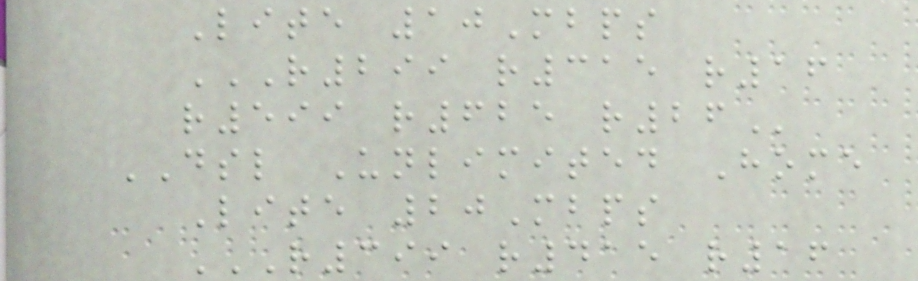Lite 10Mbps
R299 R315 R16
R599 R625 R26
DSL Unlimited Home
Lite 20Mbps
R399 R415 R16
